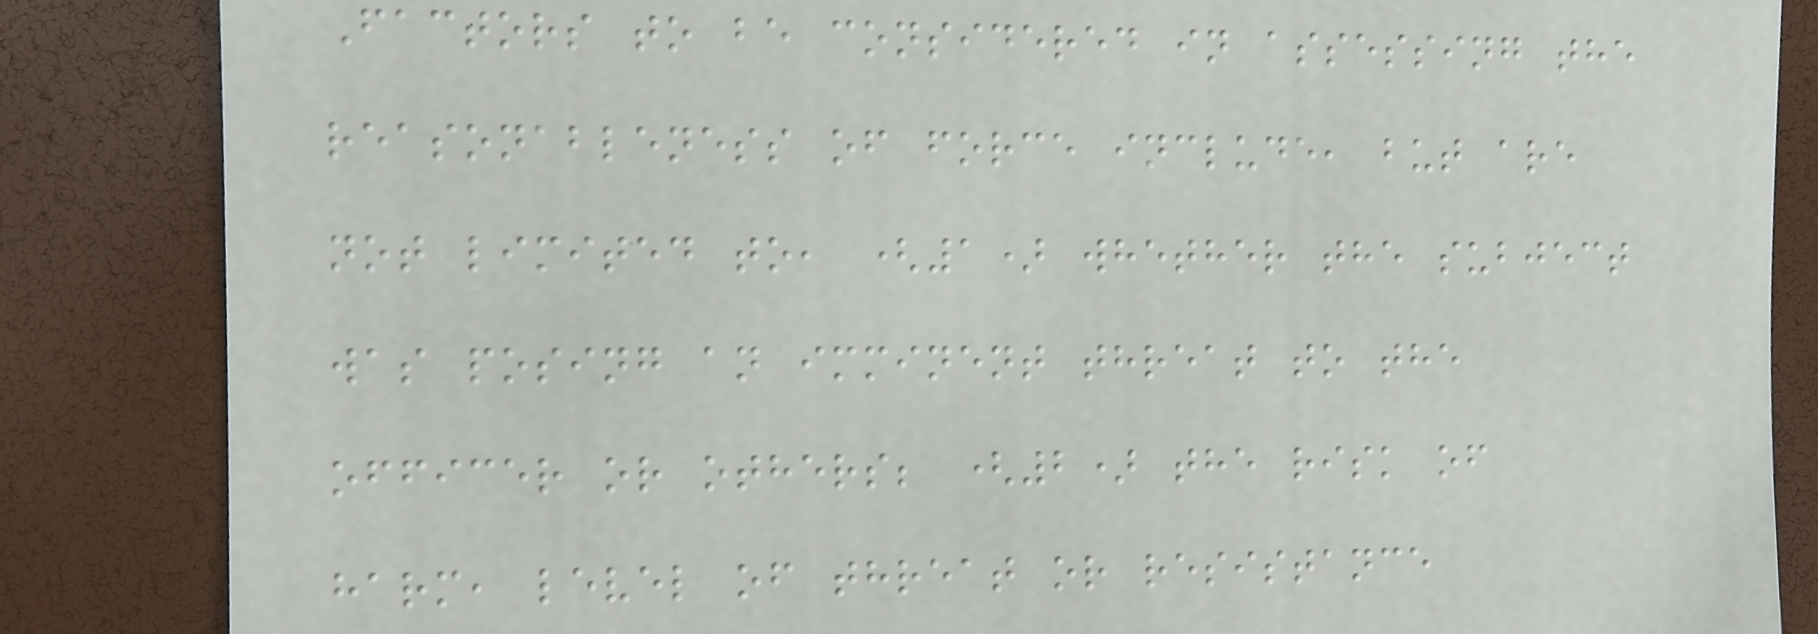Factors to be considered in assessing the
reasonableness of force include, but are
not limited to, (1) whether the subject
was posing an imminent threat to the
officer or others; (2) the risk of
harm, level of threat or resistance
